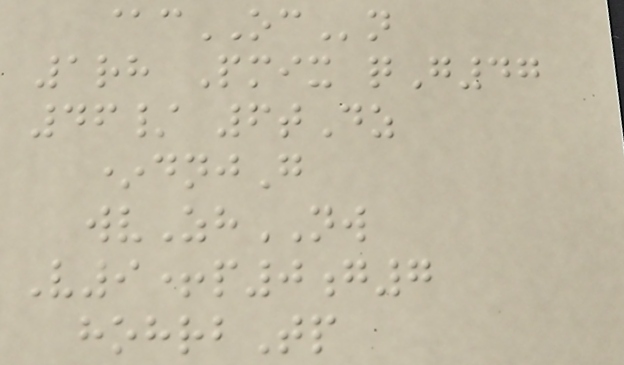@cOCn
1rh Pmix qG47
46/ 6tDz
*dnjG
wvZhNW
V9+p0g7
hohrbTp
